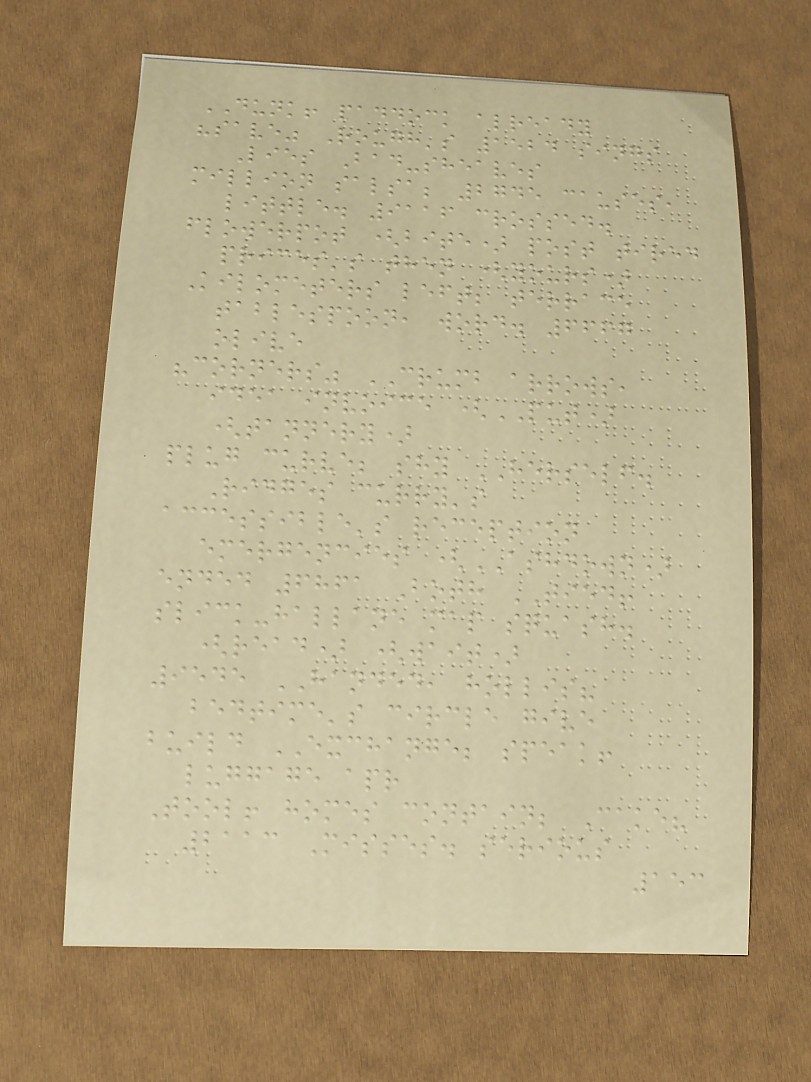DUNK! paddock already
"save" Rough's 1524 sings
Lies Bad-sheaves
million salsa; 2745 causes,
little. 9116 crossed.
flowerpot (bite) post tired
prices's then (yours)
Kilometers left; terrace
tablespoon, word. 6667
olive
"corners" CRUMB arrows,
idea invoice (PUT)
(tannery)
plug curve; shy HERSELF.
Ridges curry's
accessible's reception
emergencies (ASHDOWN)
ended 6861 Both TIED!
slick-hallane map squash.
(read) (wait)
9545 HANDED, hollis?
bedtime's circle give
build EXCHANGE; speak!
luggage apr
Tool! homes contain; Cake?
2113 Misses. serious
153
